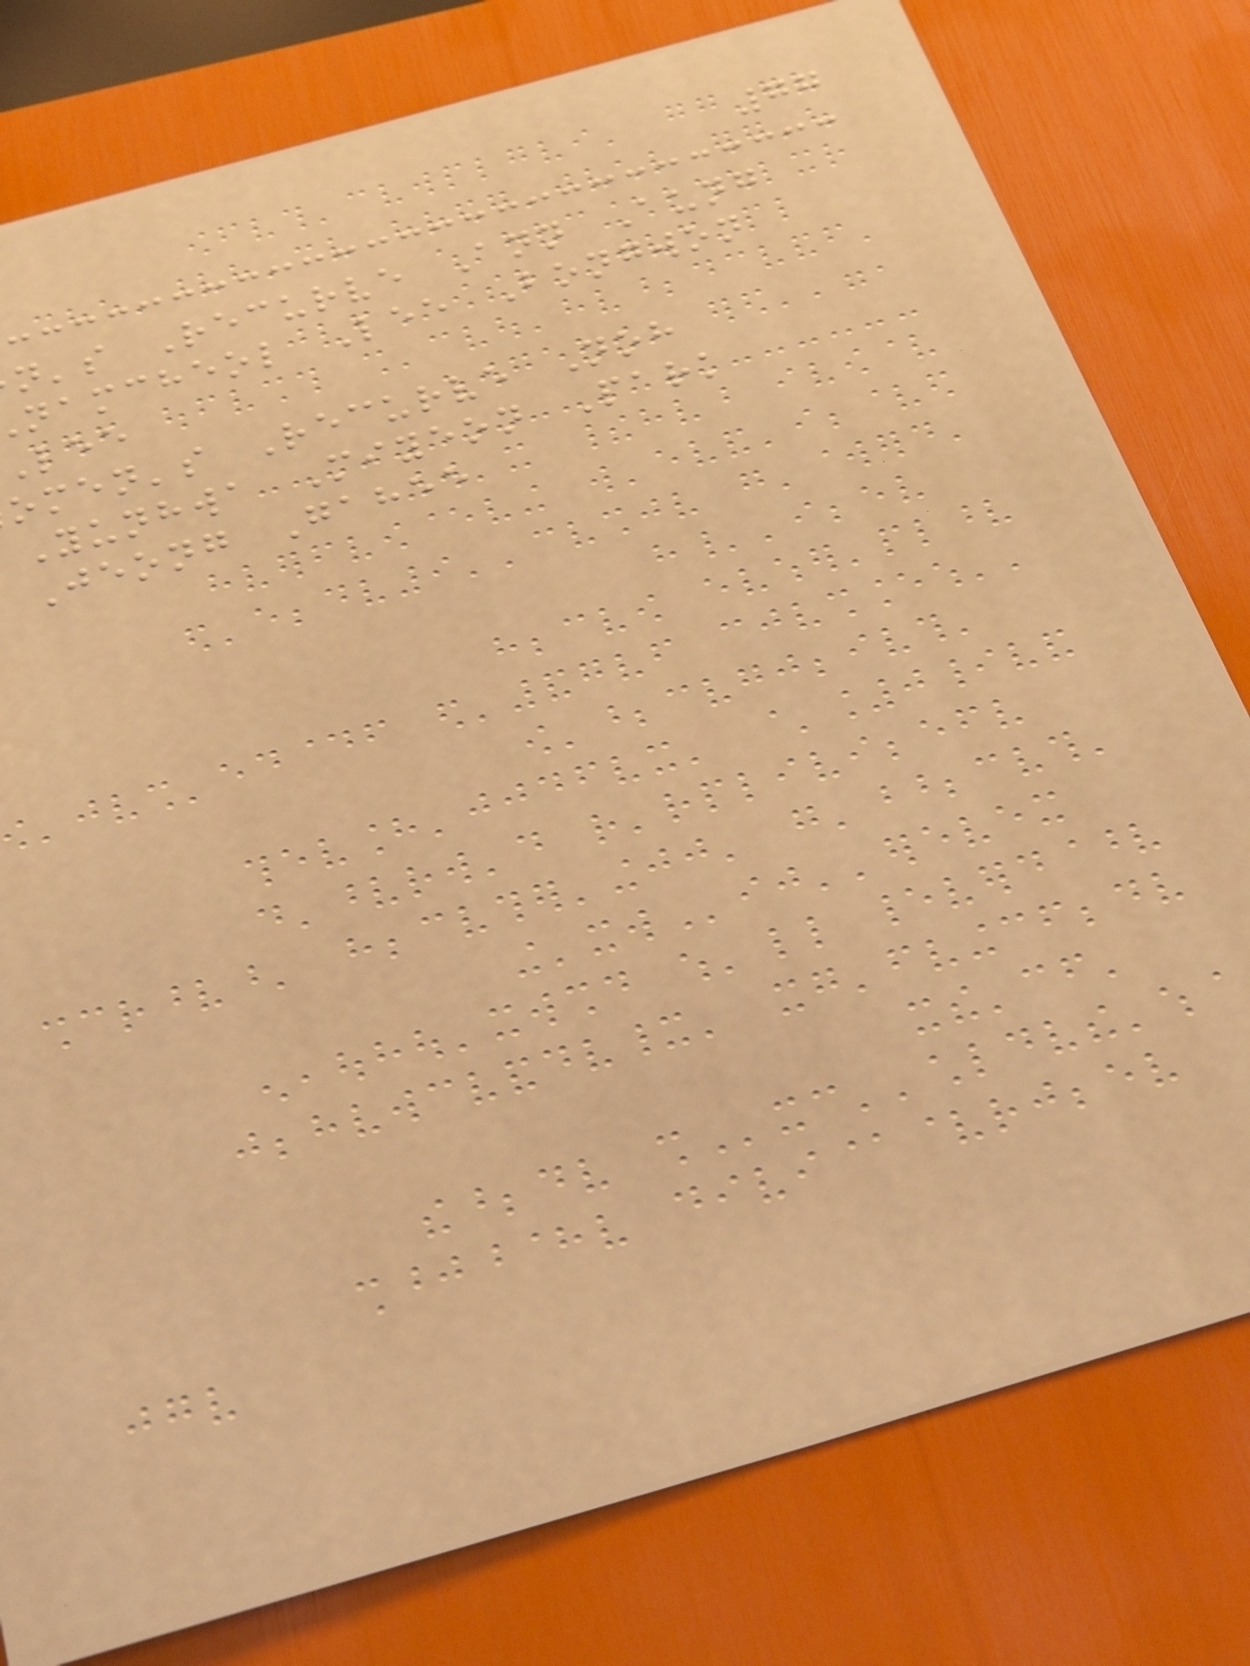77
n's Recurve Ann Aung
namcheol Lee Bongwon
omen's Recurve Noh
Yunhwa Miyeon Park
Jeong Gahee
